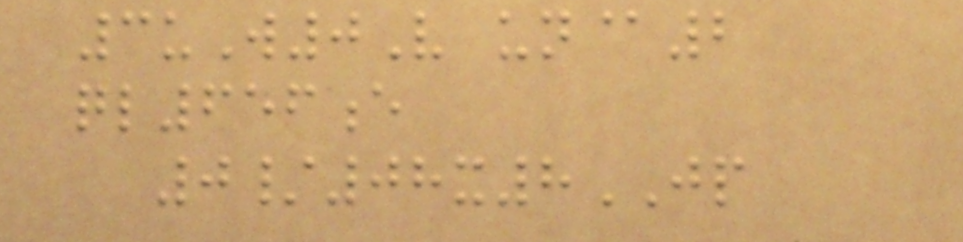3uW0V un@2
ql656e
0/08x8JP
